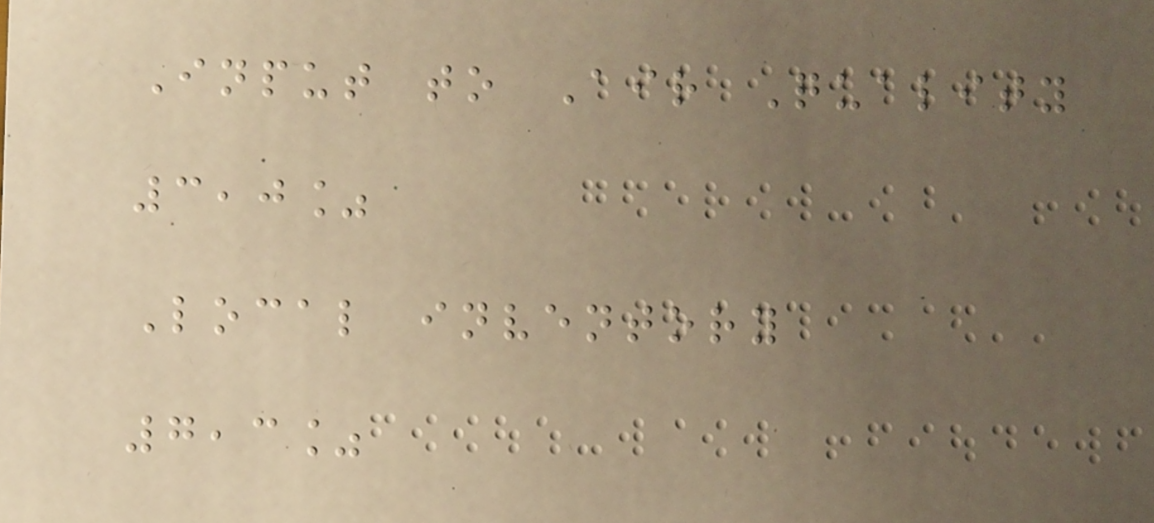Input to Air Quality
3,0%
Local inventory
7,3%
